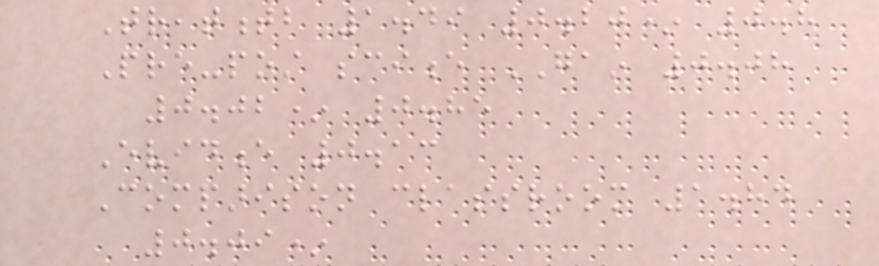Treatmentb 1.49 0.20* 0.8
Pre-post science GAIN 0.08
0.02* 0.85
Evidence 0.13
Comparison classroom 1.84
0.09*
